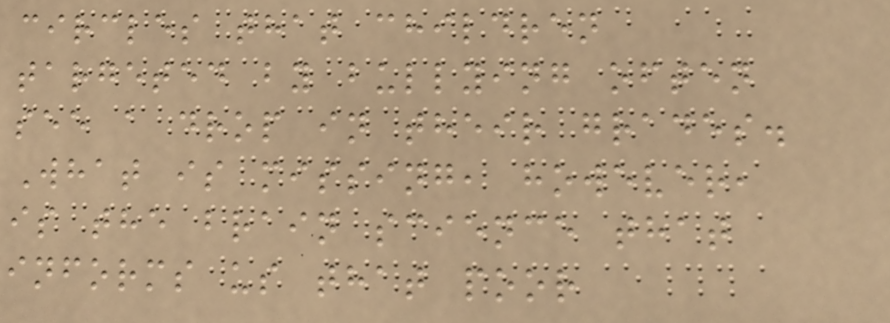circles that children
targeted by bullying often
see a drop in their grades.
What is missing, however,
is the brain science that
informs us that poor
